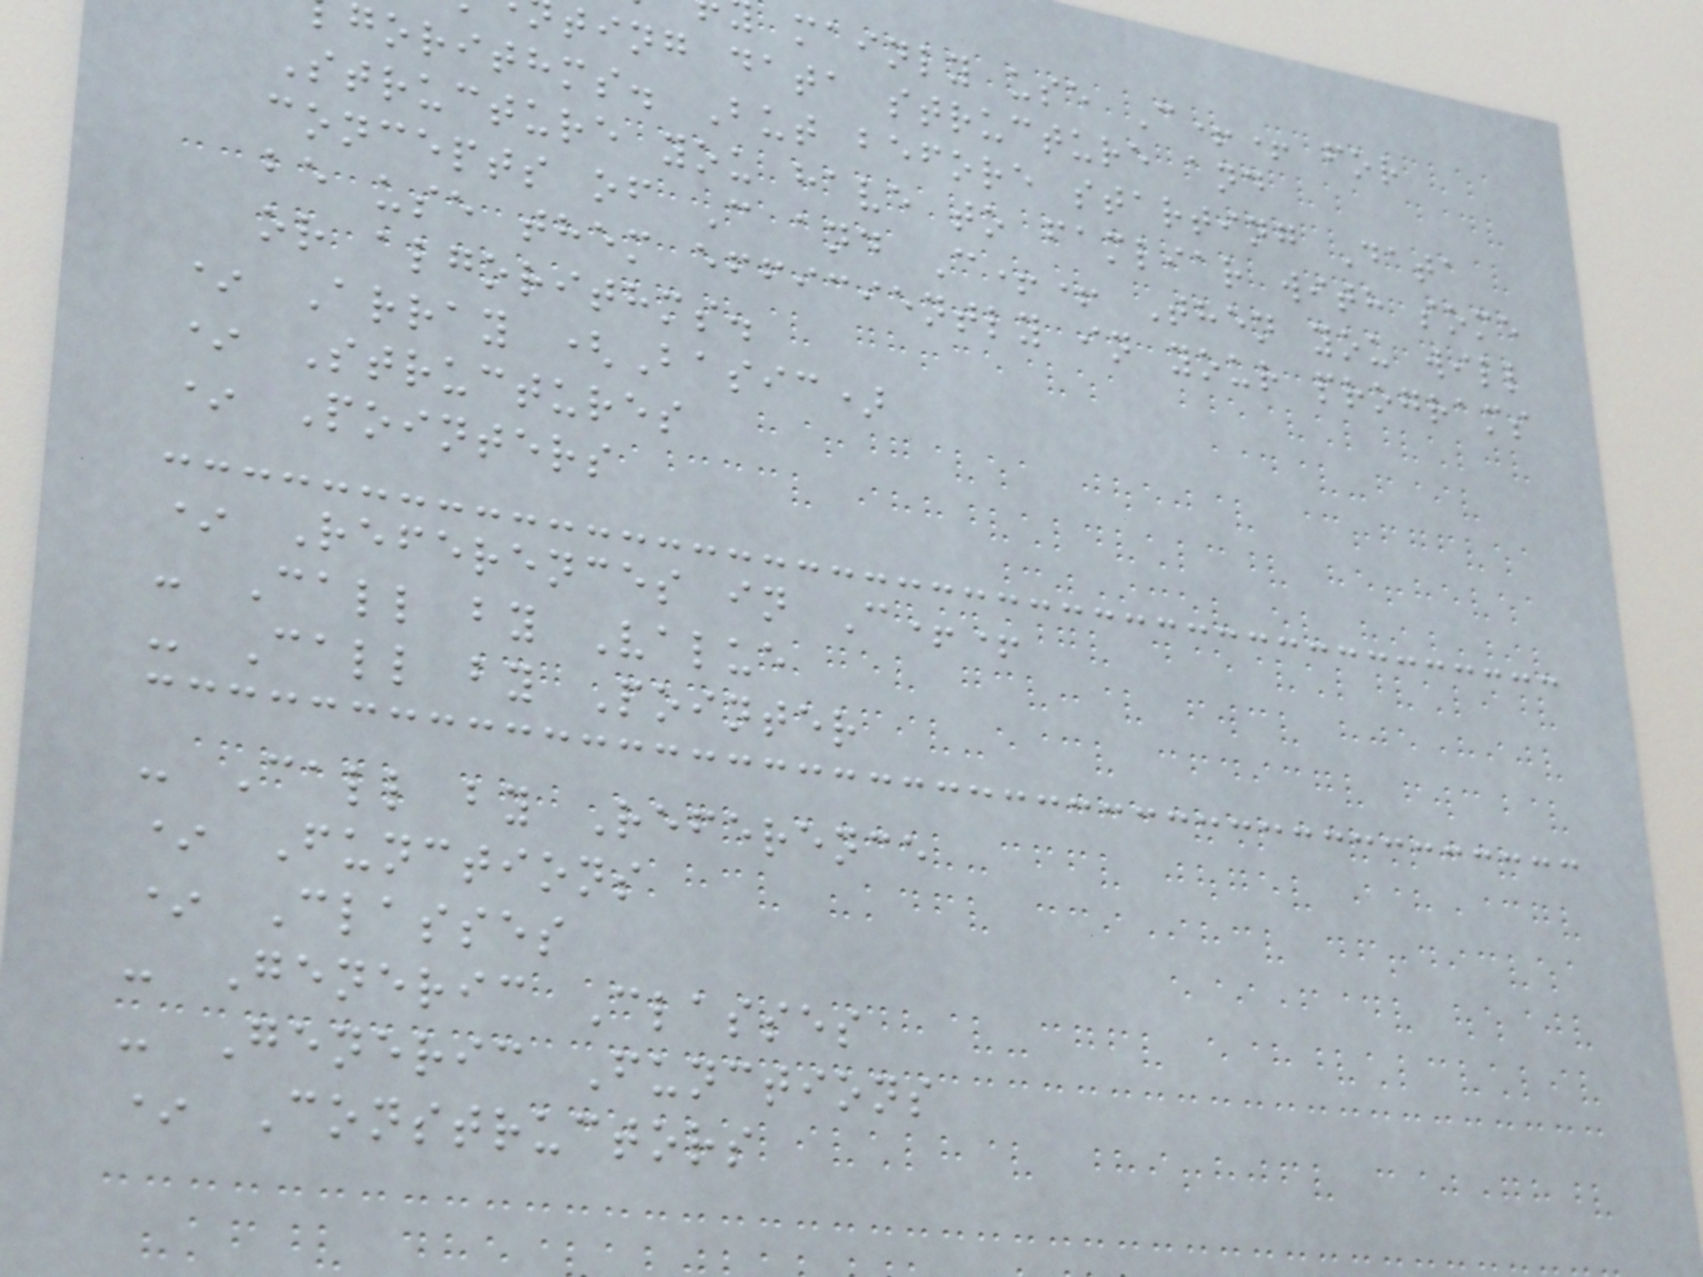mainly use C++ for
ting data structure and
gorithms. But before starting Data
Structure you have to famliar with some
concepts of C and C++ Then you will
be use them efficiently in your programs
or algorithms.
* Array (Basic)
* Structures
* Pointers
* References in C++
- Call by Value
- Call by Pointer
- Call by Reference
* Functions
* Classes
- Generic Classes
- Generic Functions
* Constructors
